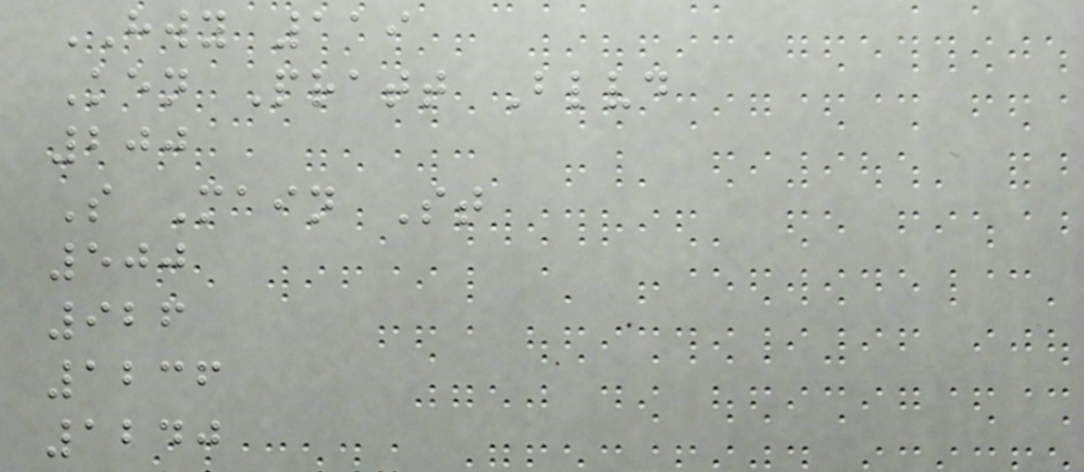HWY 119
Ken Pratt Blvd
200
S Main St
500
926
1236
1240
